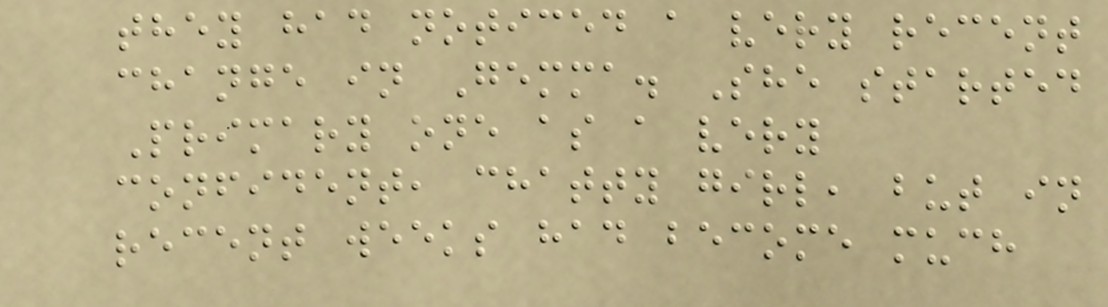they had noticed a very recent
change in Gemma. She started
Primary one as a very
confident, chatty girl, but in
recent weeks had become much
